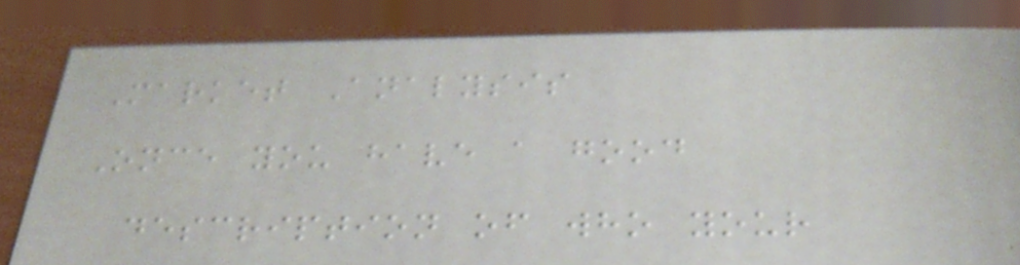Market Analysis
Once you have a good
description of who your
